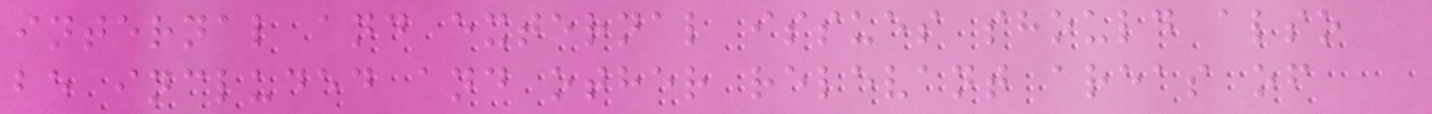internal and external issues should also
be included and other relevant areas of
